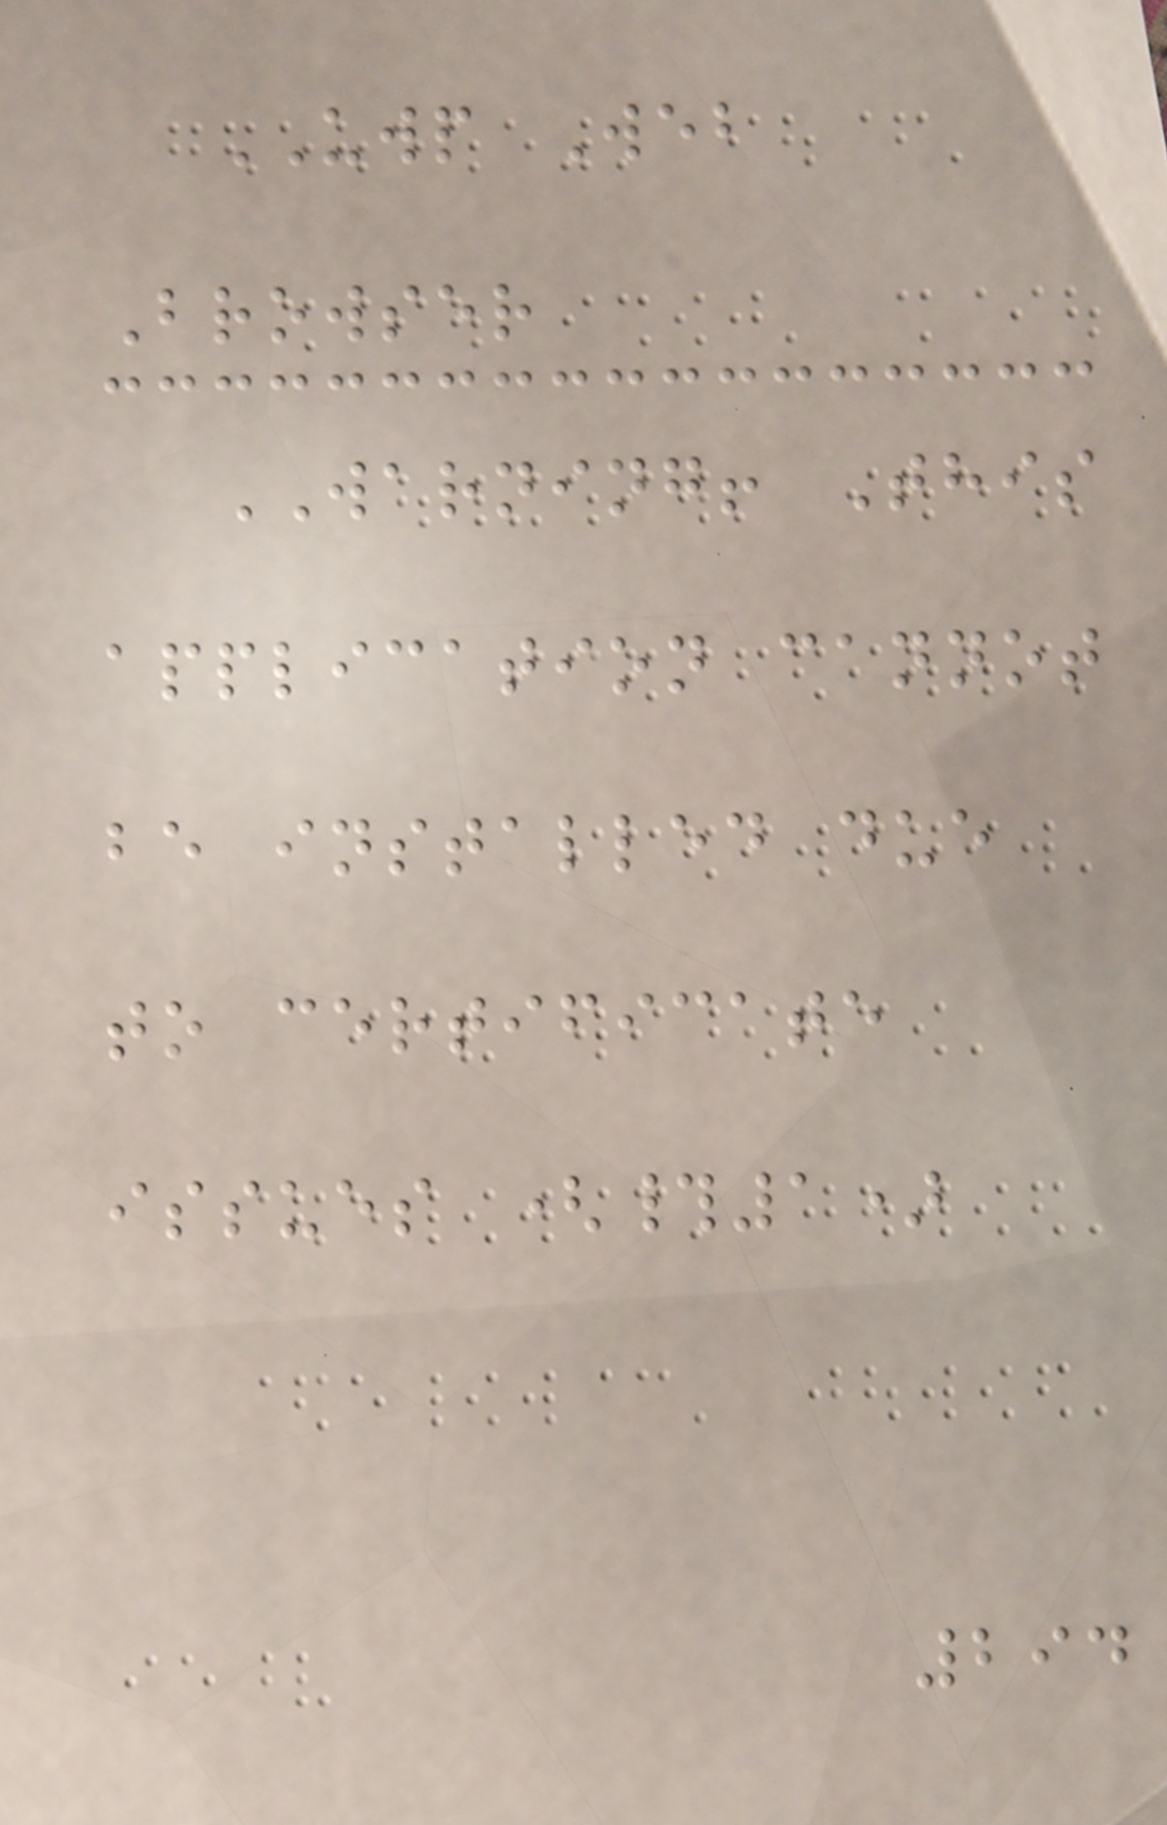UWP Web
Browser
WARNING! This
application cannot
be installed due
to certificate
issues (#1)
294
